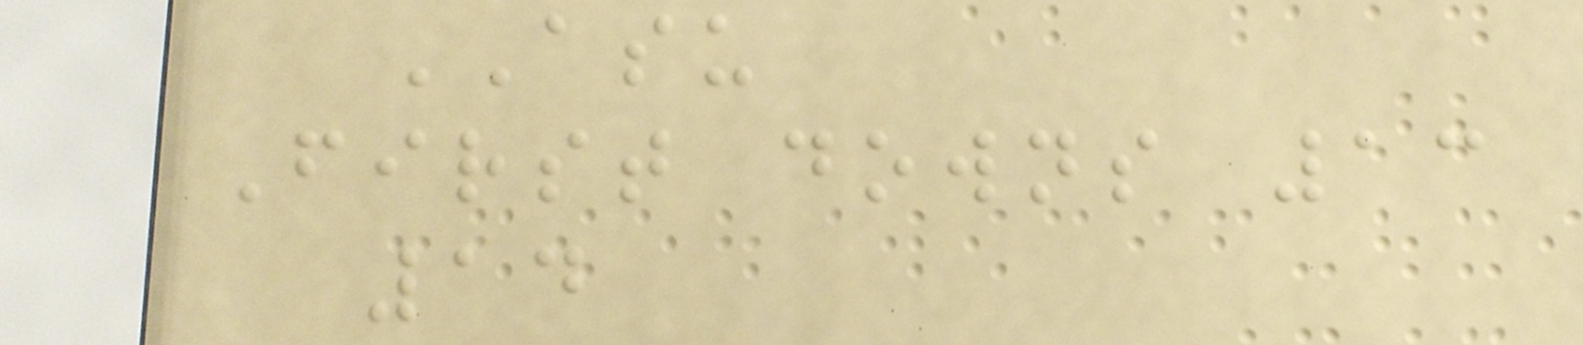ASU
First downs 13
14
